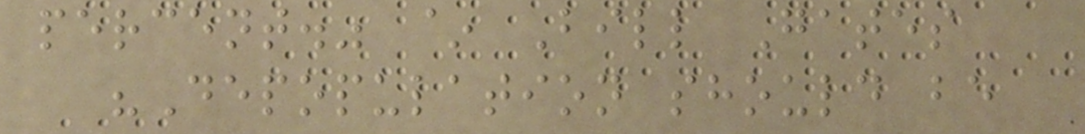percent." ~ Bill Gates
"Depopulation should be
